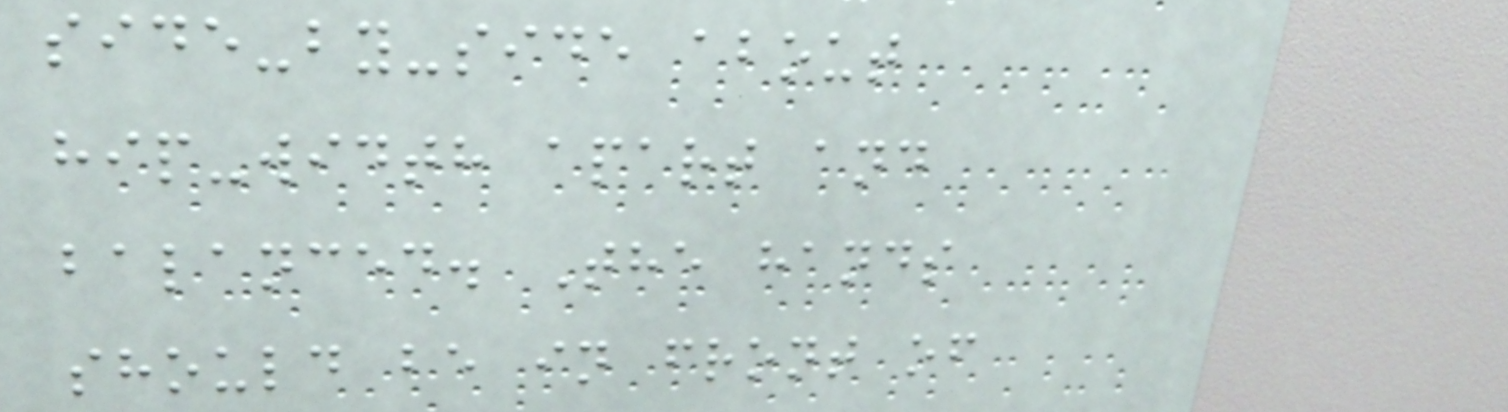side-by-side about
hip-width apart and
balanced. The hands
should be in front of
